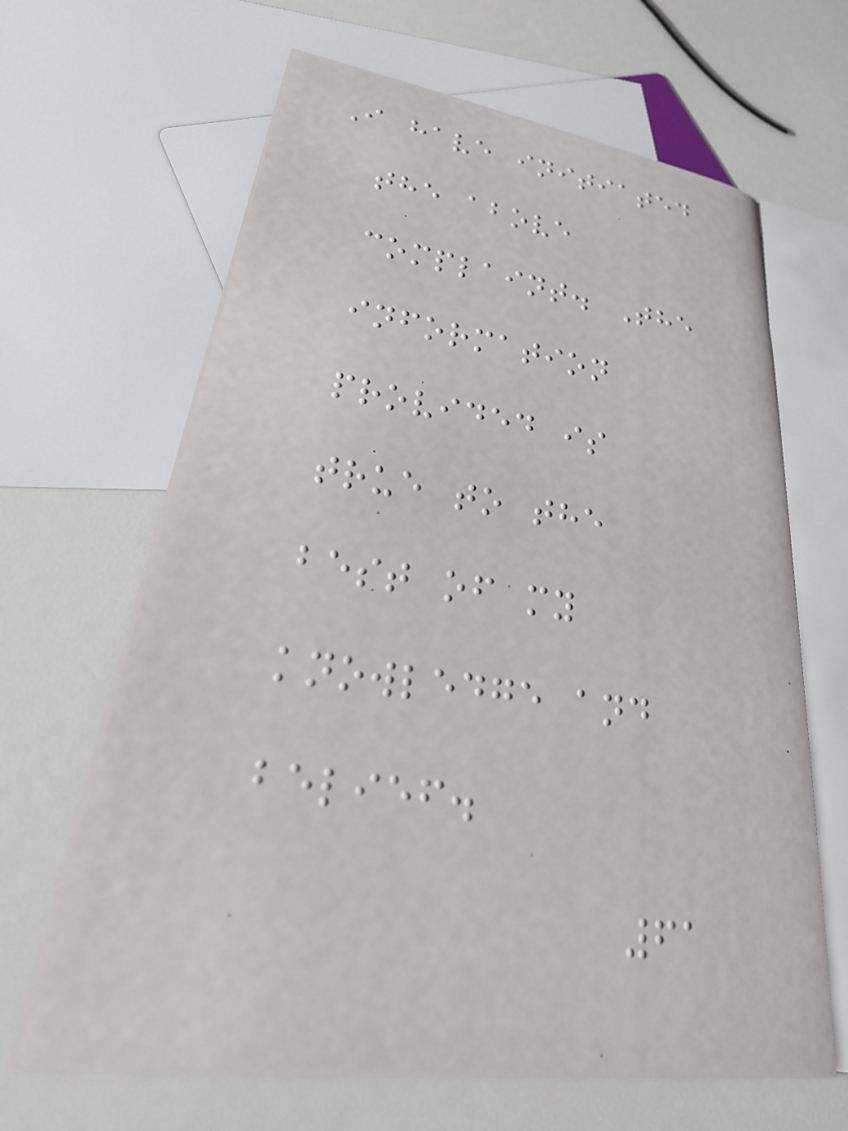I have initiated
the above
complaint. The
information
provided is
true to the
best of my
knowledge and
belief.
61
